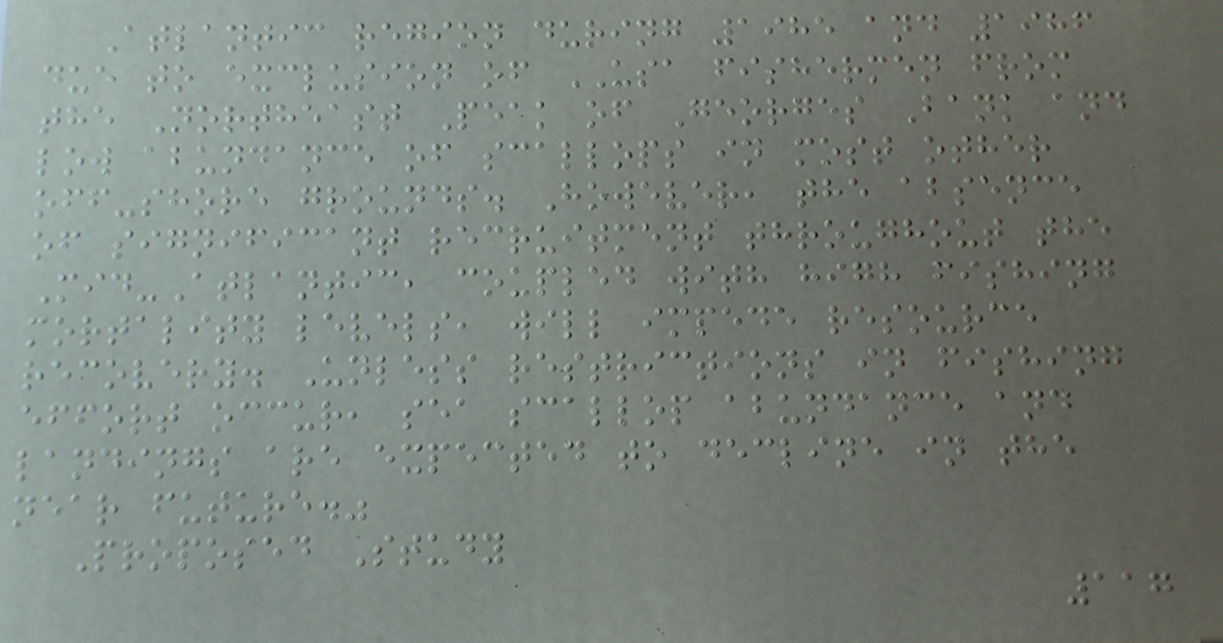Atlantic region during 1985 and 1986
due to exclusion of USA fishermen from
the Northeast Peak of Georges Bank and
low abundance of scallops in most other
off-shore grounds. However, the absence
of significant recruitment throughout the
Mid-Atlantic, coupled with high fishing
mortality levels, will impede resource
recovery. Unless restrictions in fishing
effort occur, sea scallop abundance and
landings are expected to decline in the
near future."
Proposed Study
117
